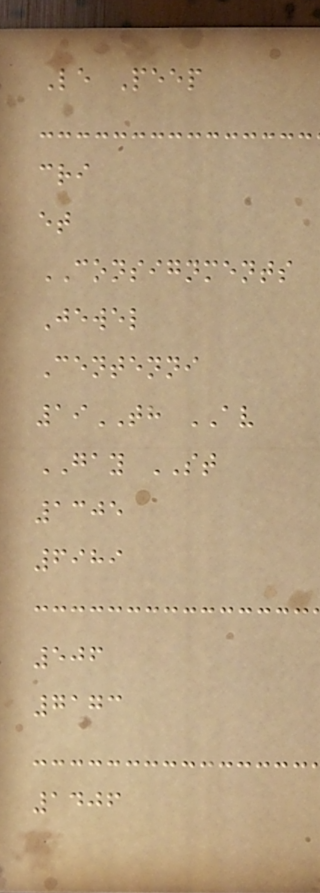Le Peep
cri
et
CONSIGNMENTS
Jewel
Centenni
19TH AV
GAY ST
1305
6989
506
7173
1406
